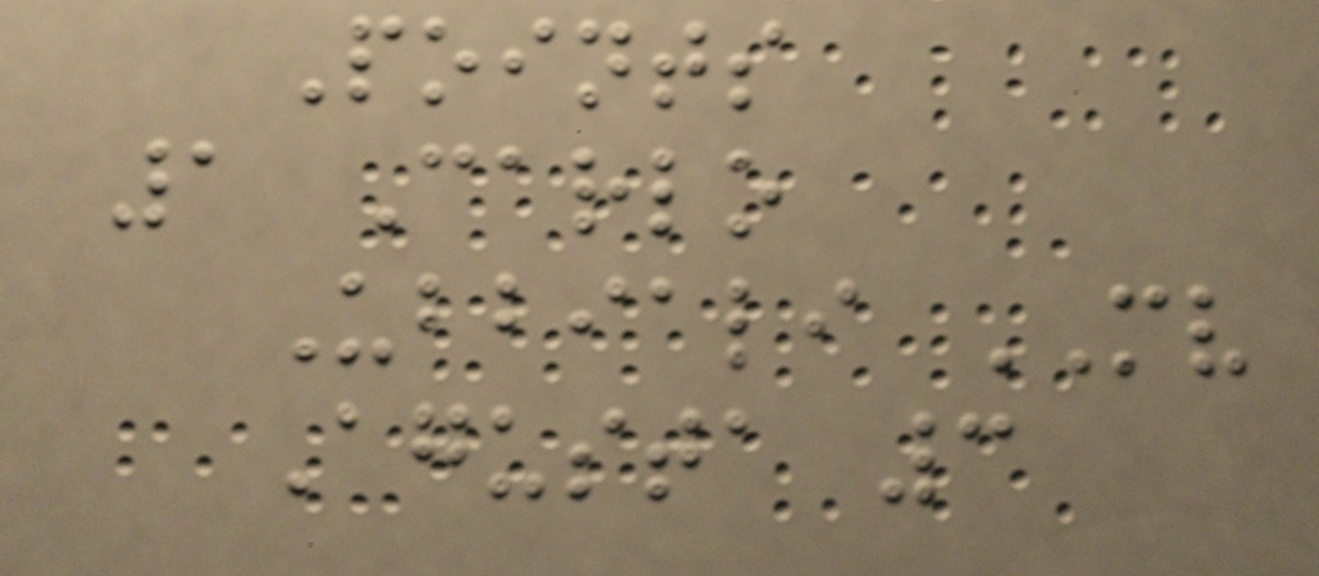Points
1 Carlo
Ubbiali MV
Agusta 3
